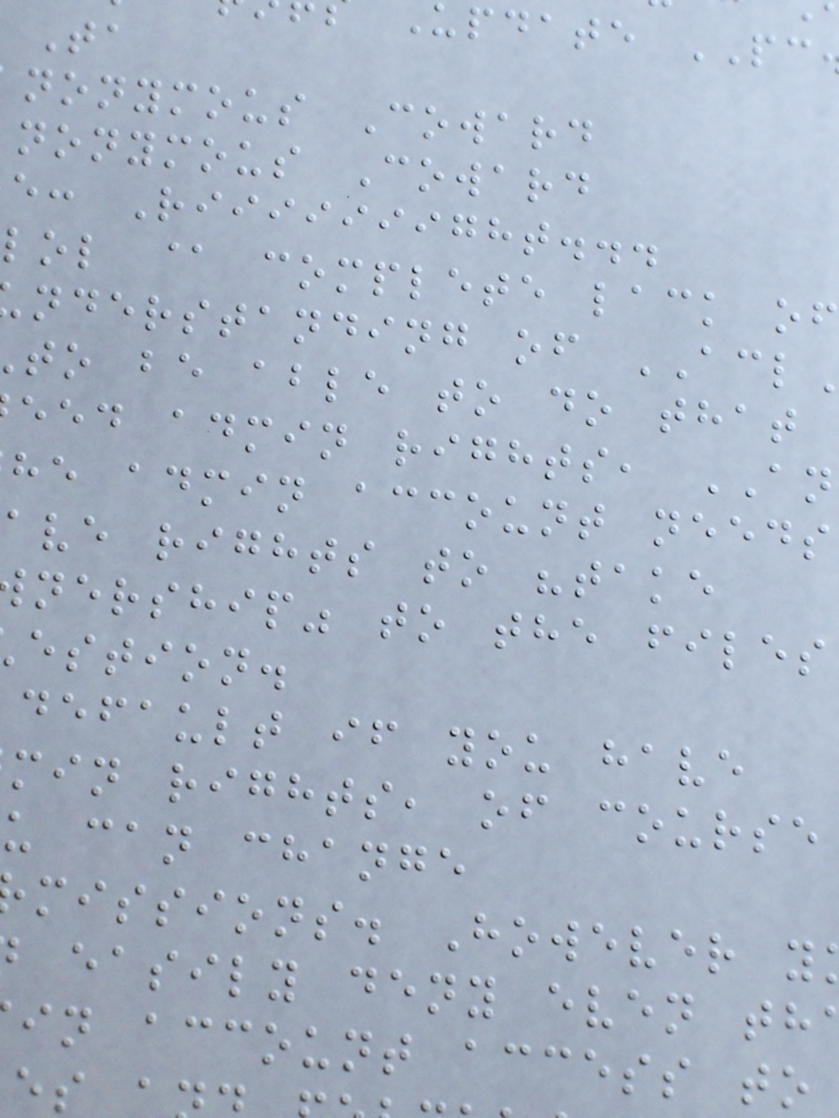update PC
Ta
nonymous Coward
nonymous Coward
e: Riiiiiiight...
lol @ complete lack of
nderstanding of ACL
to be able to do that
eed admin rights, AN
he admin account needs
ave rights to "take
nership" to the files
estion.
default if you have
min rights, of course
u can change
missions. However y
easily deny even th
in account access to
